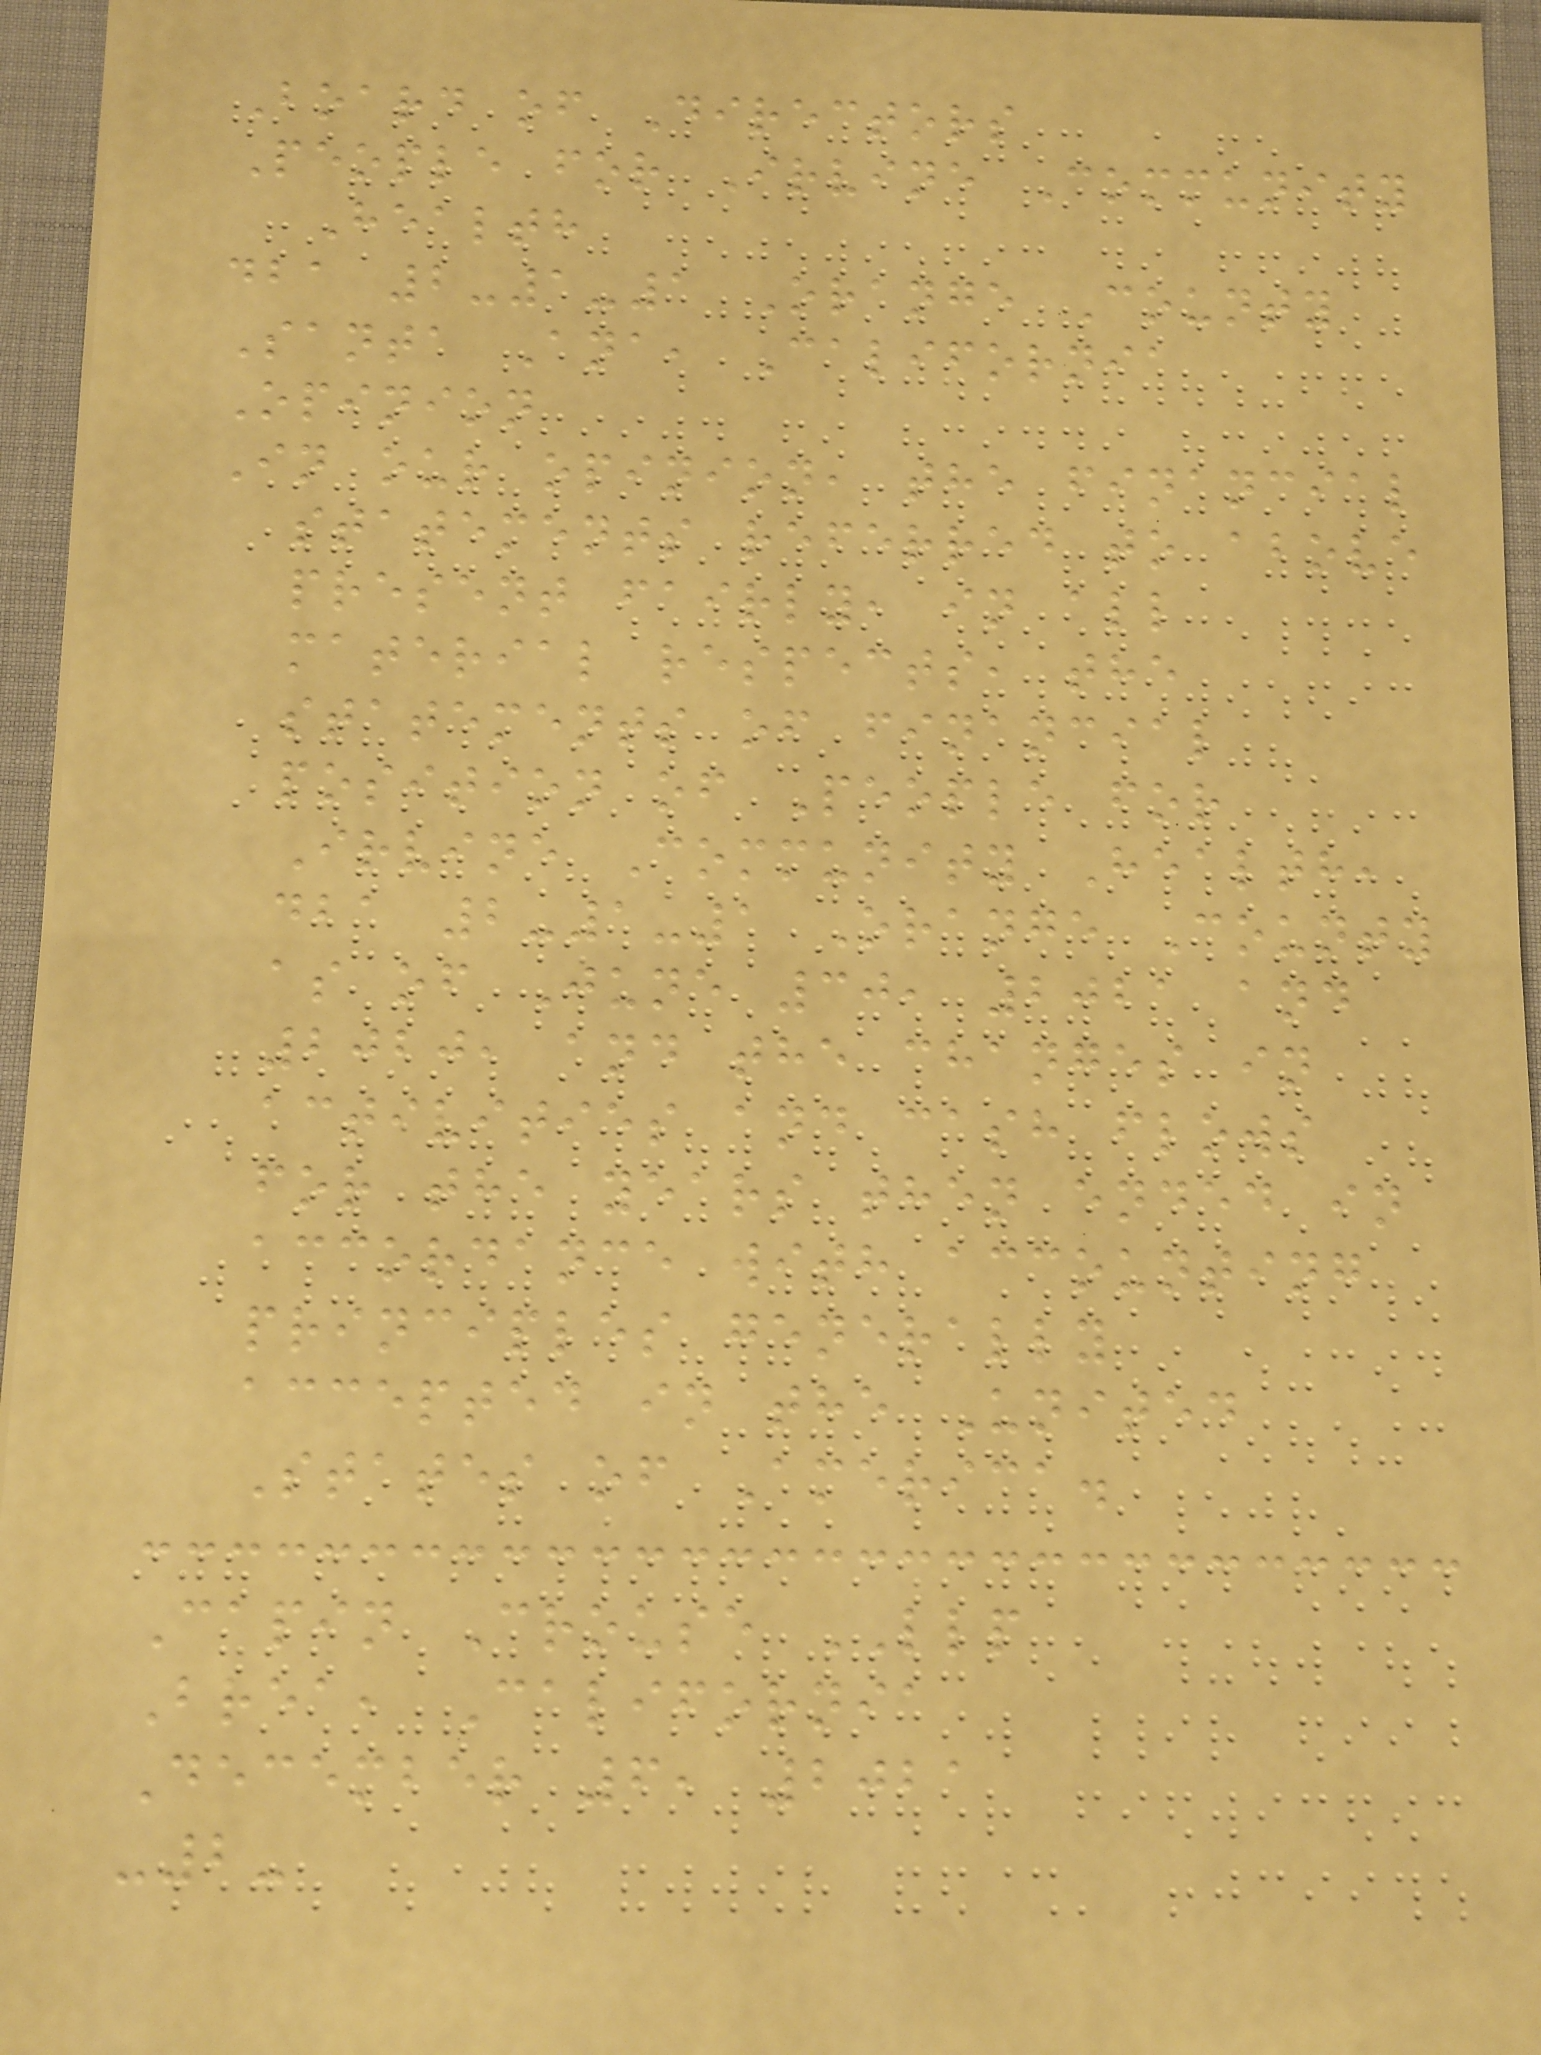Board of Directors
People for Irvine Community
Health
dba 2-1-1 Orange County
Santa Ana, California
Opinion
In our opinion, the financial
statements referred to above
present fairly, in all
material respects, the
statements of financial
position of People for
Irvine Community Health,
dba 2-1-1 Orange County
as of June 30, 2021 and
2020, and the changes in
activities and cash flows
for the years then ended in
accordance with accounting
principles generally
accepted in the United
States of America.
Capin Crouse LLP
Brea, California
December 6, 2021
-2-
